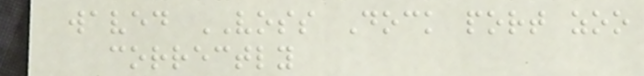waved VOSS Dock port zoo
correctly
